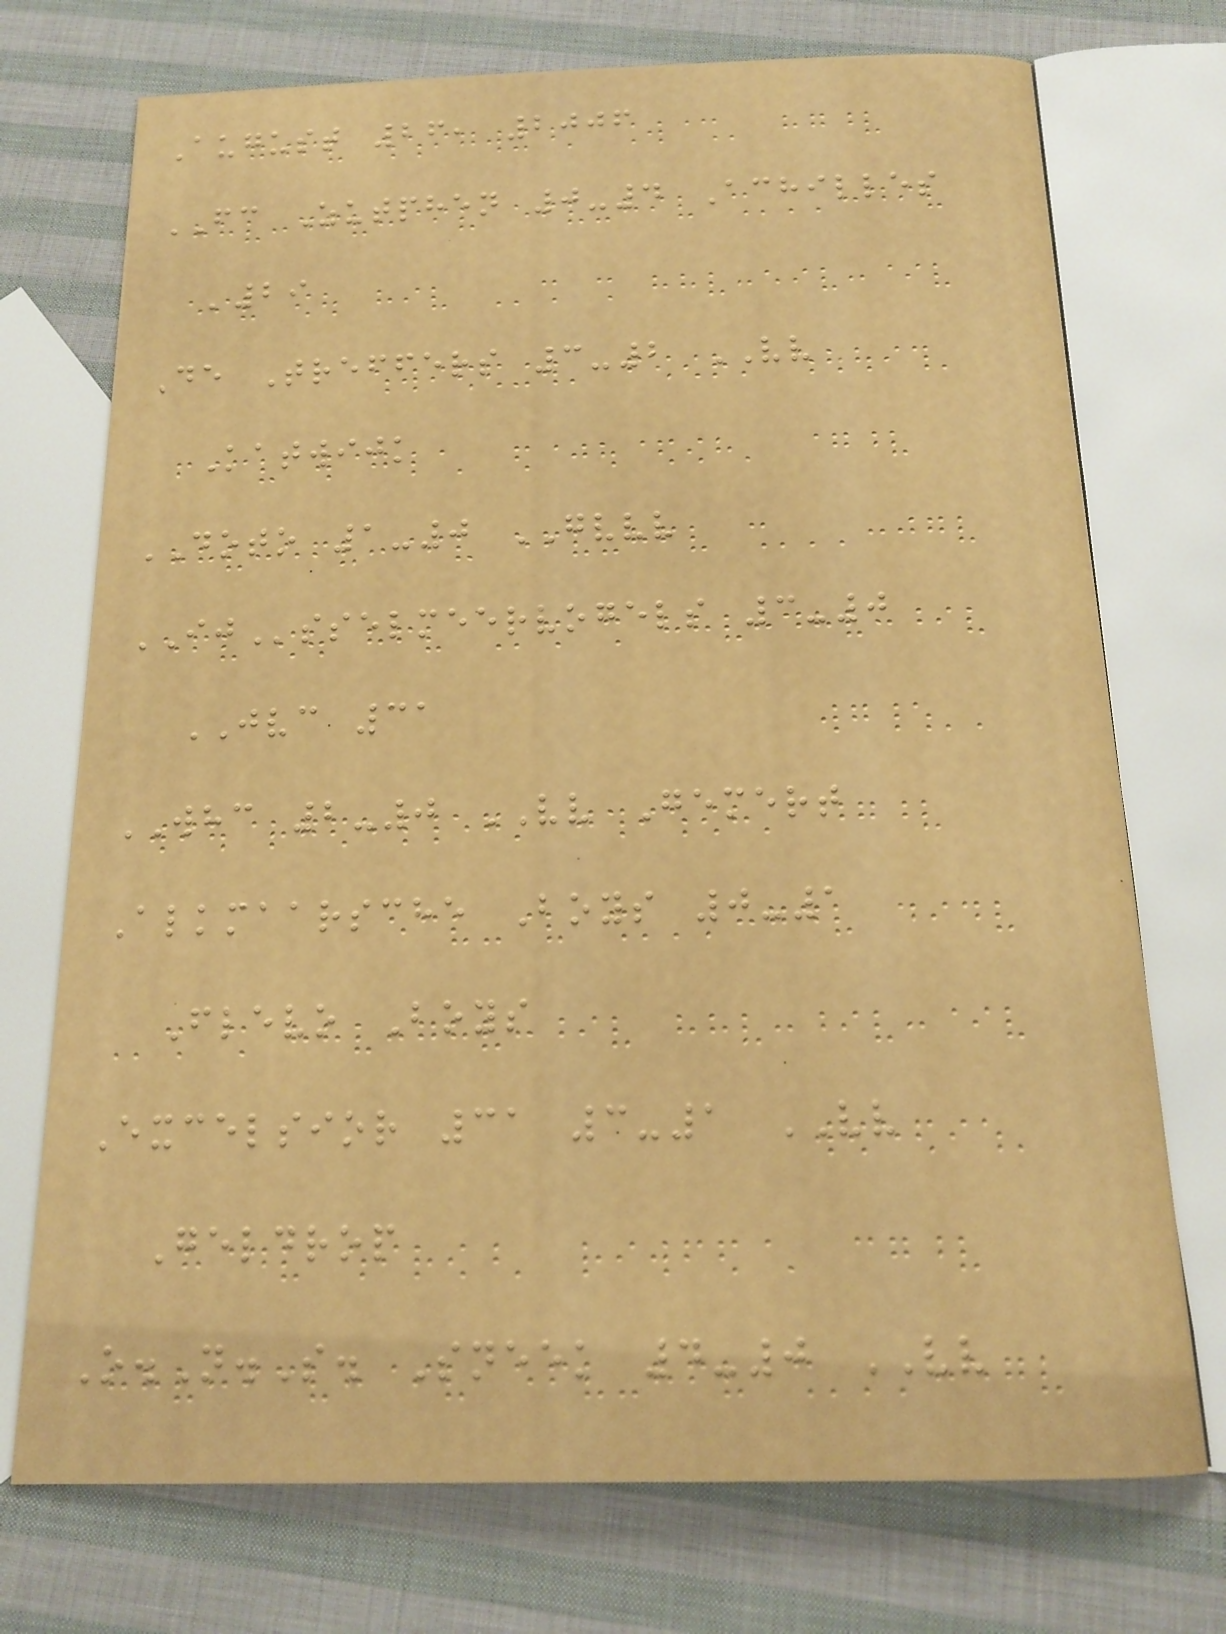August 26, 2006
FC Zutphen 0-4 Achilles
'29
De Treffers 3-2 VV
Katwijk
DOTO 1-0 GVVV
IJsselmeervogels 3-0
JVC 31
WHC 2-0 VV Gemert
Alkmaarsche Boys 0-1
Flevo Boys
Excelsior 31 3-1 VV
Geldrop
O.N.S. Sneek 4-0 VV
